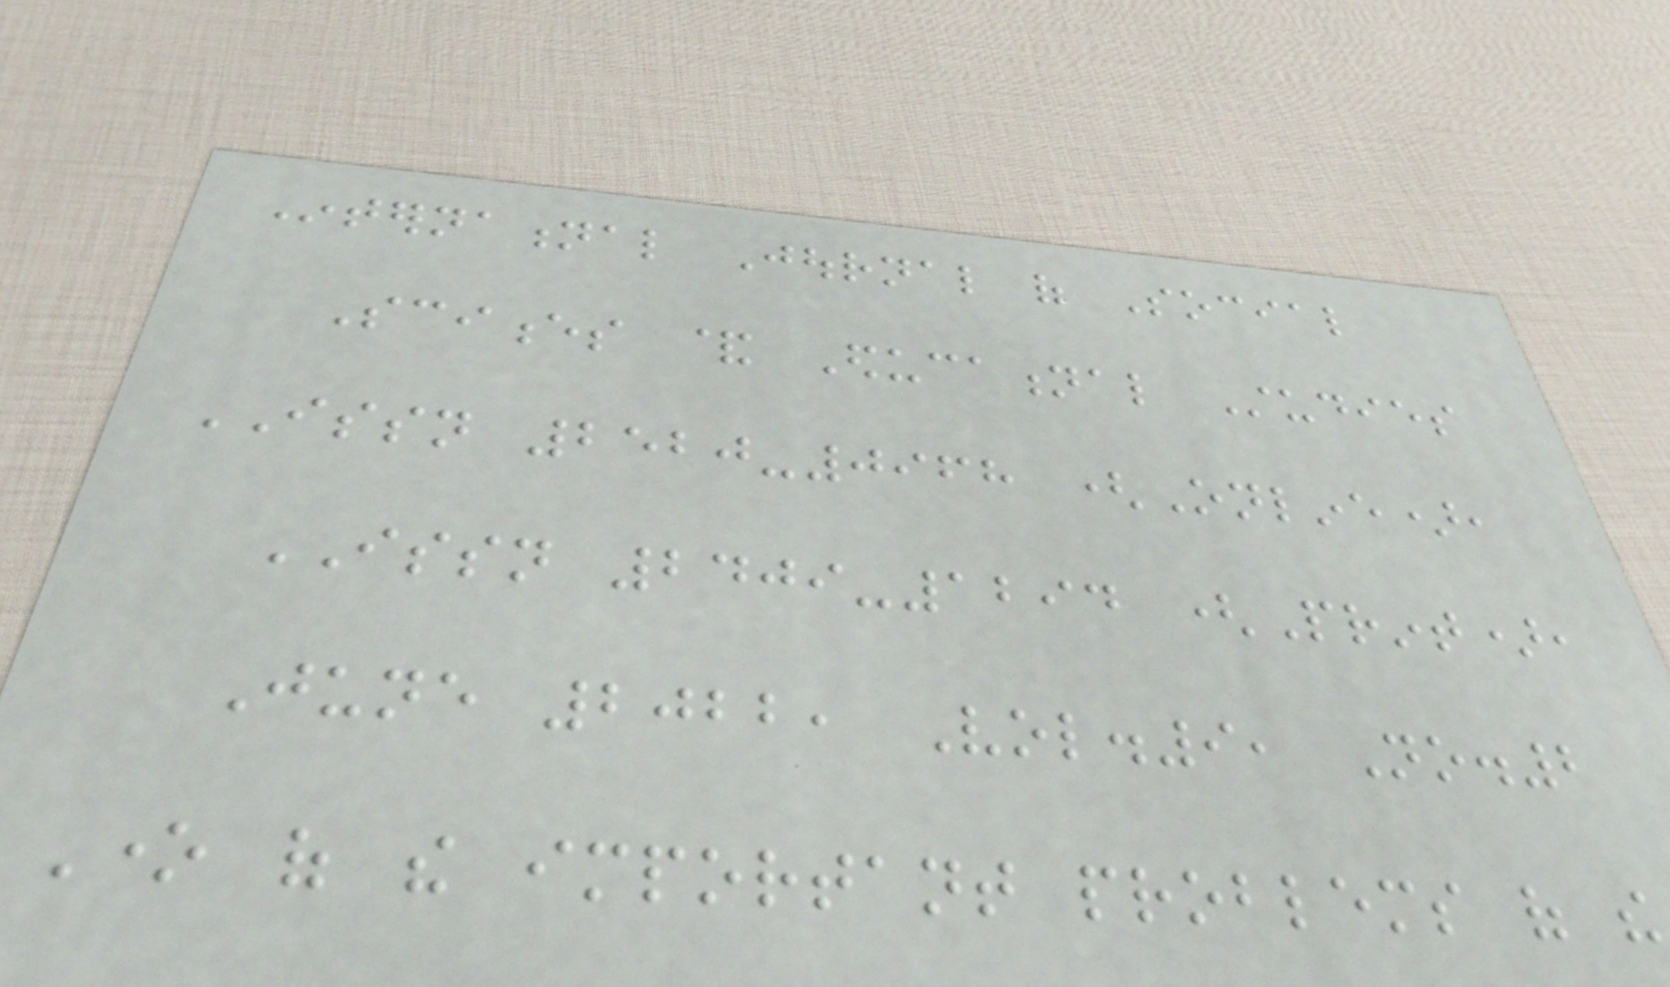International Journal of Social
Sciences & Educational Studies
ISSN 2520-0968 (Online),
ISSN 2409-1294 (Print),
June 2022, Vol.9, No.2
One of the important problems of the
